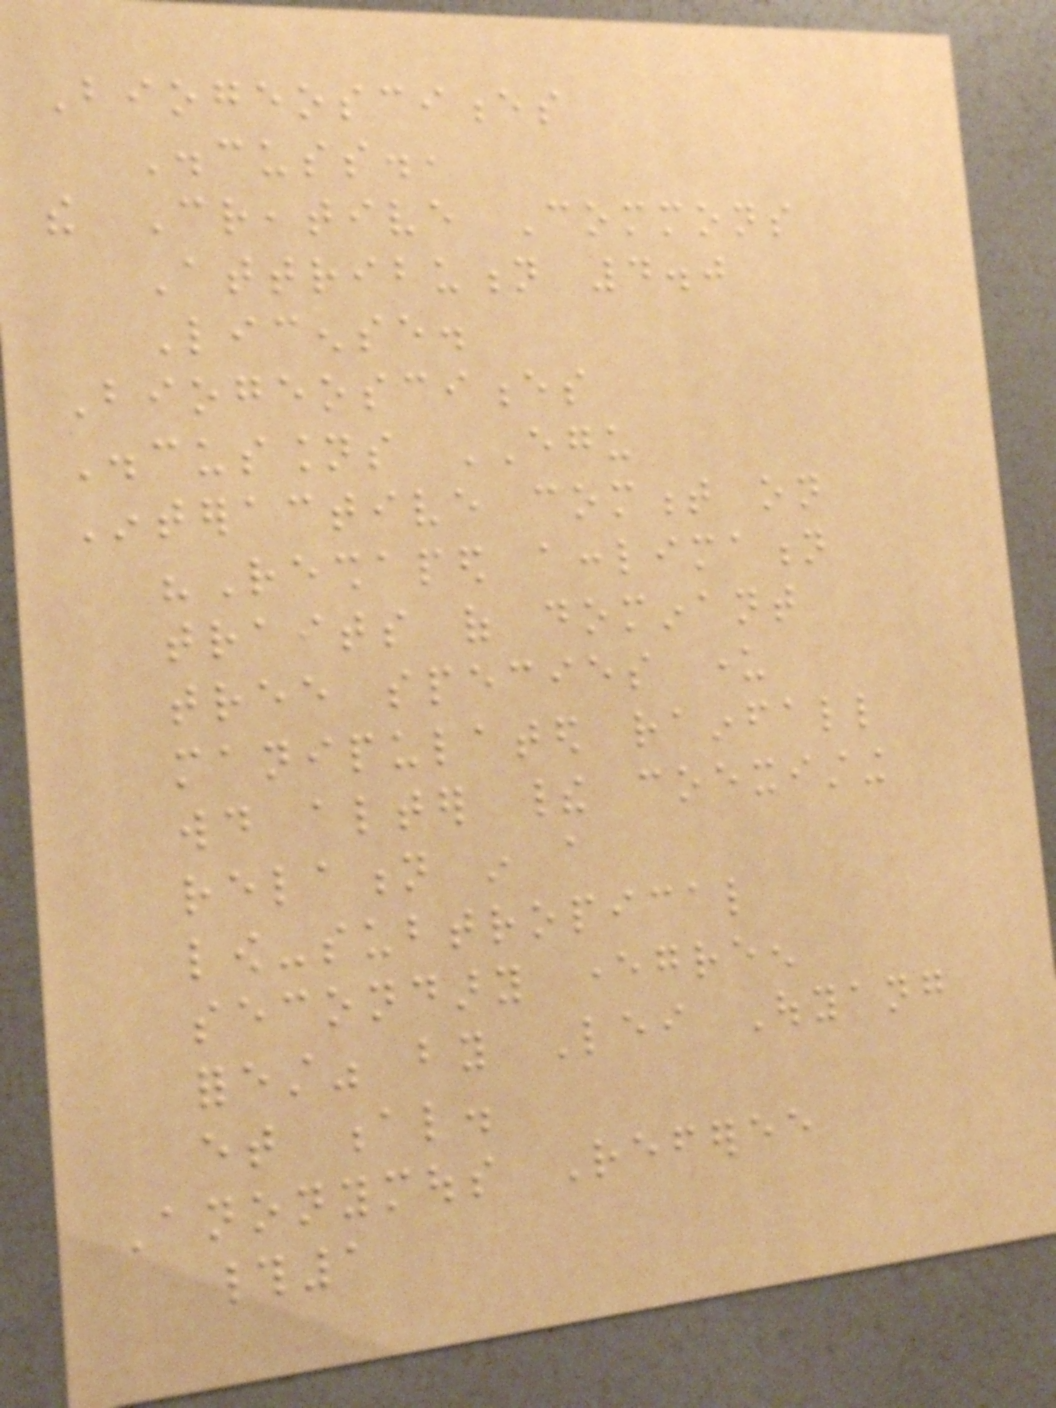Biogeosciences
Discuss.,
the Creative Commons
Attribution 4.0
License.
Biogeosciences
Discussions EGU
Interactive comment on
"Reshaped acclimation
traits of dominant
tree species under
manipulated rainfall
would alter their coexisting
relation in a
low-subtropical
secondary evergreen
forest" by Lei Ouyang
et al.
Anonymous Referee
#1
